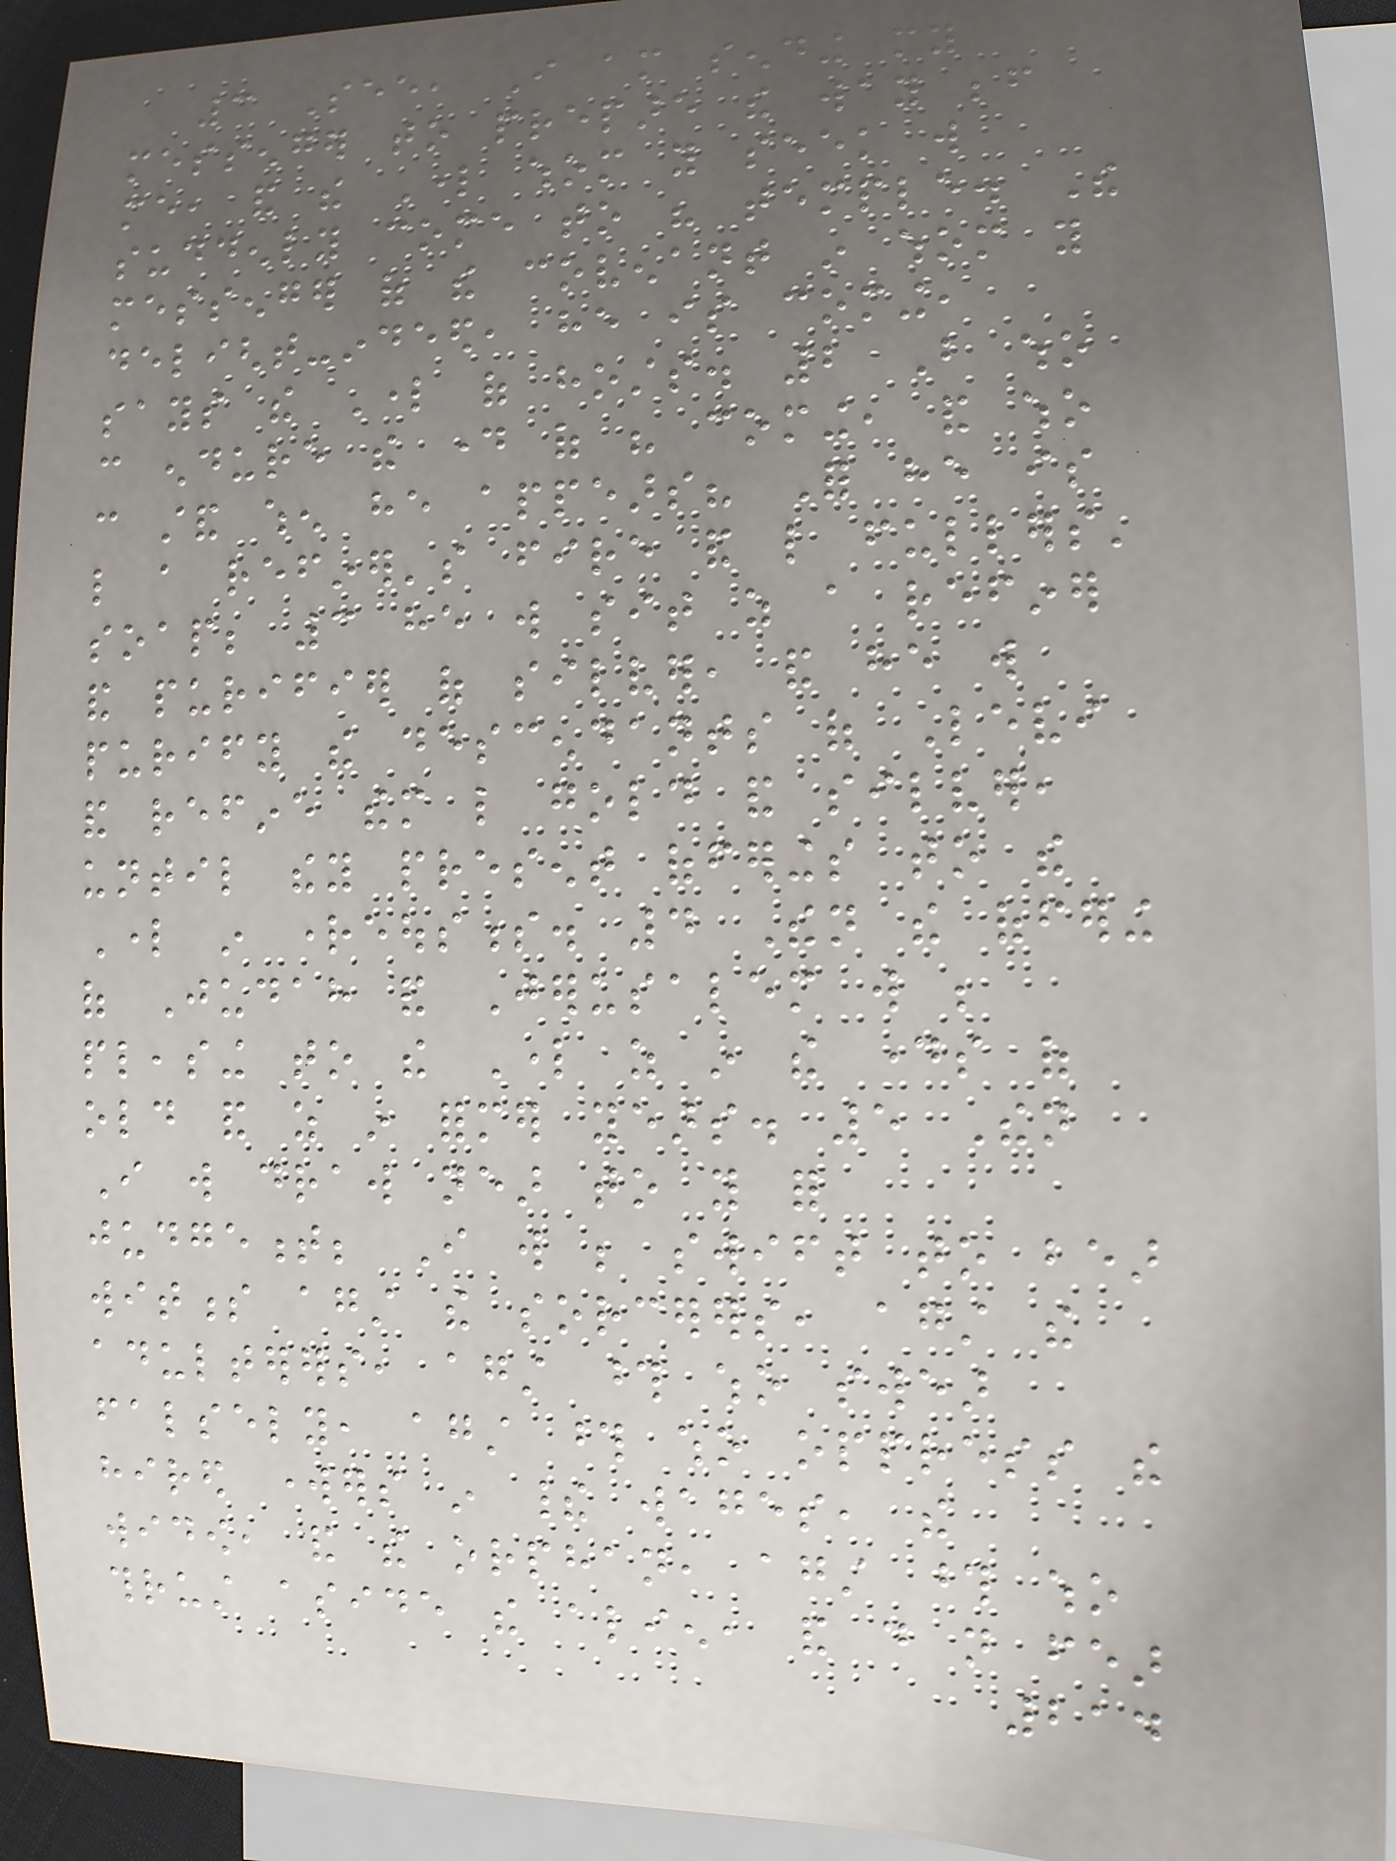3 See, I am sending my
messenger to prepare the way before
me, and the Lord whom you seek will
suddenly come to his temple. The
messenger of the covenant in whom you
delight-indeed, he is coming,
says the Lord of hosts. 2 But who
can endure the day of his coming, and who
can stand when he appears? For he is
like a refiner's fire and like fullers'
soap; 3 he will sit as a refiner
and purifier of silver, and he will
purify the descendants of Levi
and refine them like gold and silver,
until they present offerings to the
Lord in righteousness. 4 Then the offering
of Judah and Jerusalem will be
pleasing to the Lord as in the days of
old and as in former years. 5 Then
I will draw near to you for
judgement; I will be swift to bear
witness against the sorcerers, against the
adulterers, against those who swear
falsely, against those who oppress the
hired workers in their wages, the
widow, and the orphan, against those who
thrust aside the alien, and do not fear
214
